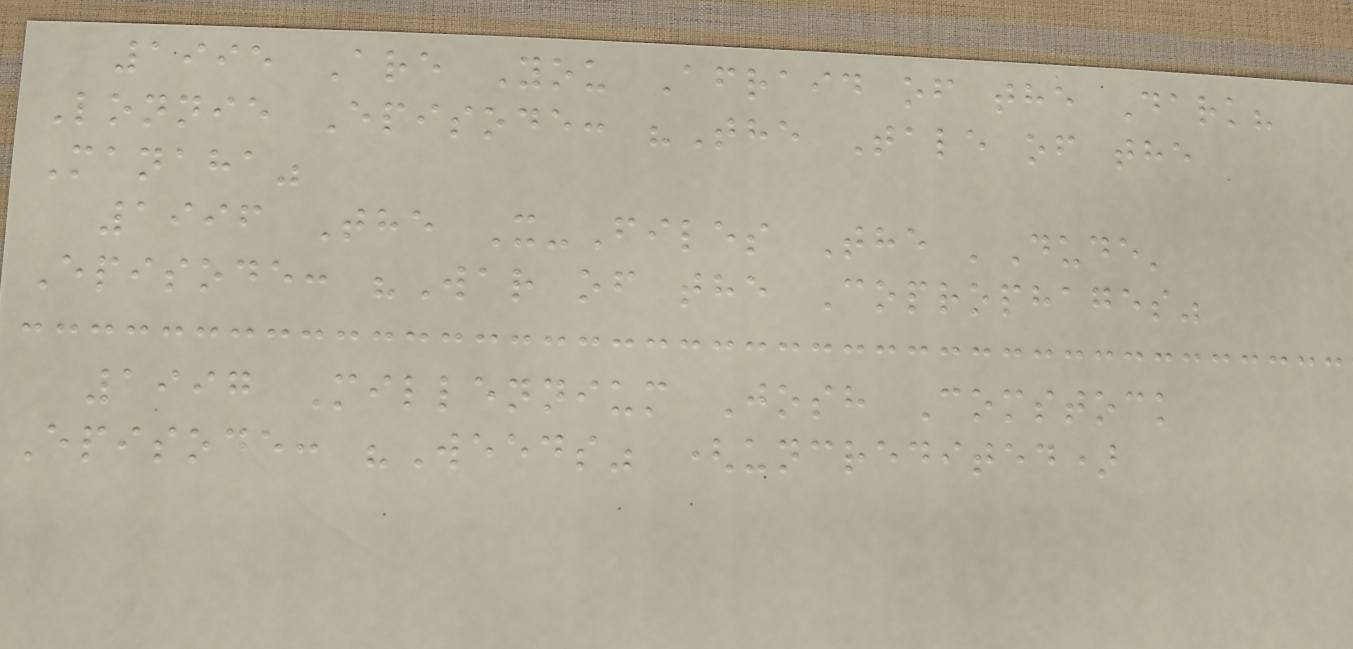1995 Are You Afraid of the Dark?
Lonnie Episode: "The Tale of the
Manaha"
1996 The X-Files The 'Dude'
Episode: "War of the Coprophages"
1997 Millennium Josh Comstock
Episode: "Weeds" (uncredited)
